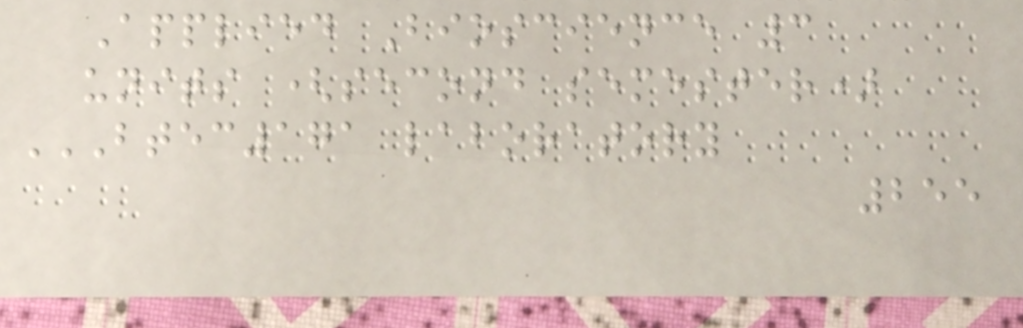Applied Bioscience 3
units (second semester)
BTEC171 LABORATORY
255
